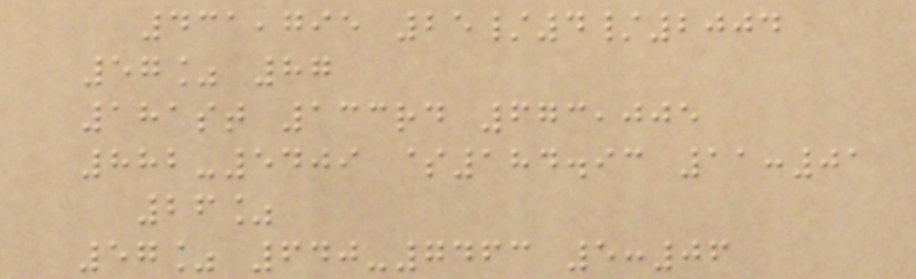431,795 25/4/2004
57% 87
181st 133rd 673,005
882-5409 $184.93 11:01
26%
57% 640-7463 5:06
